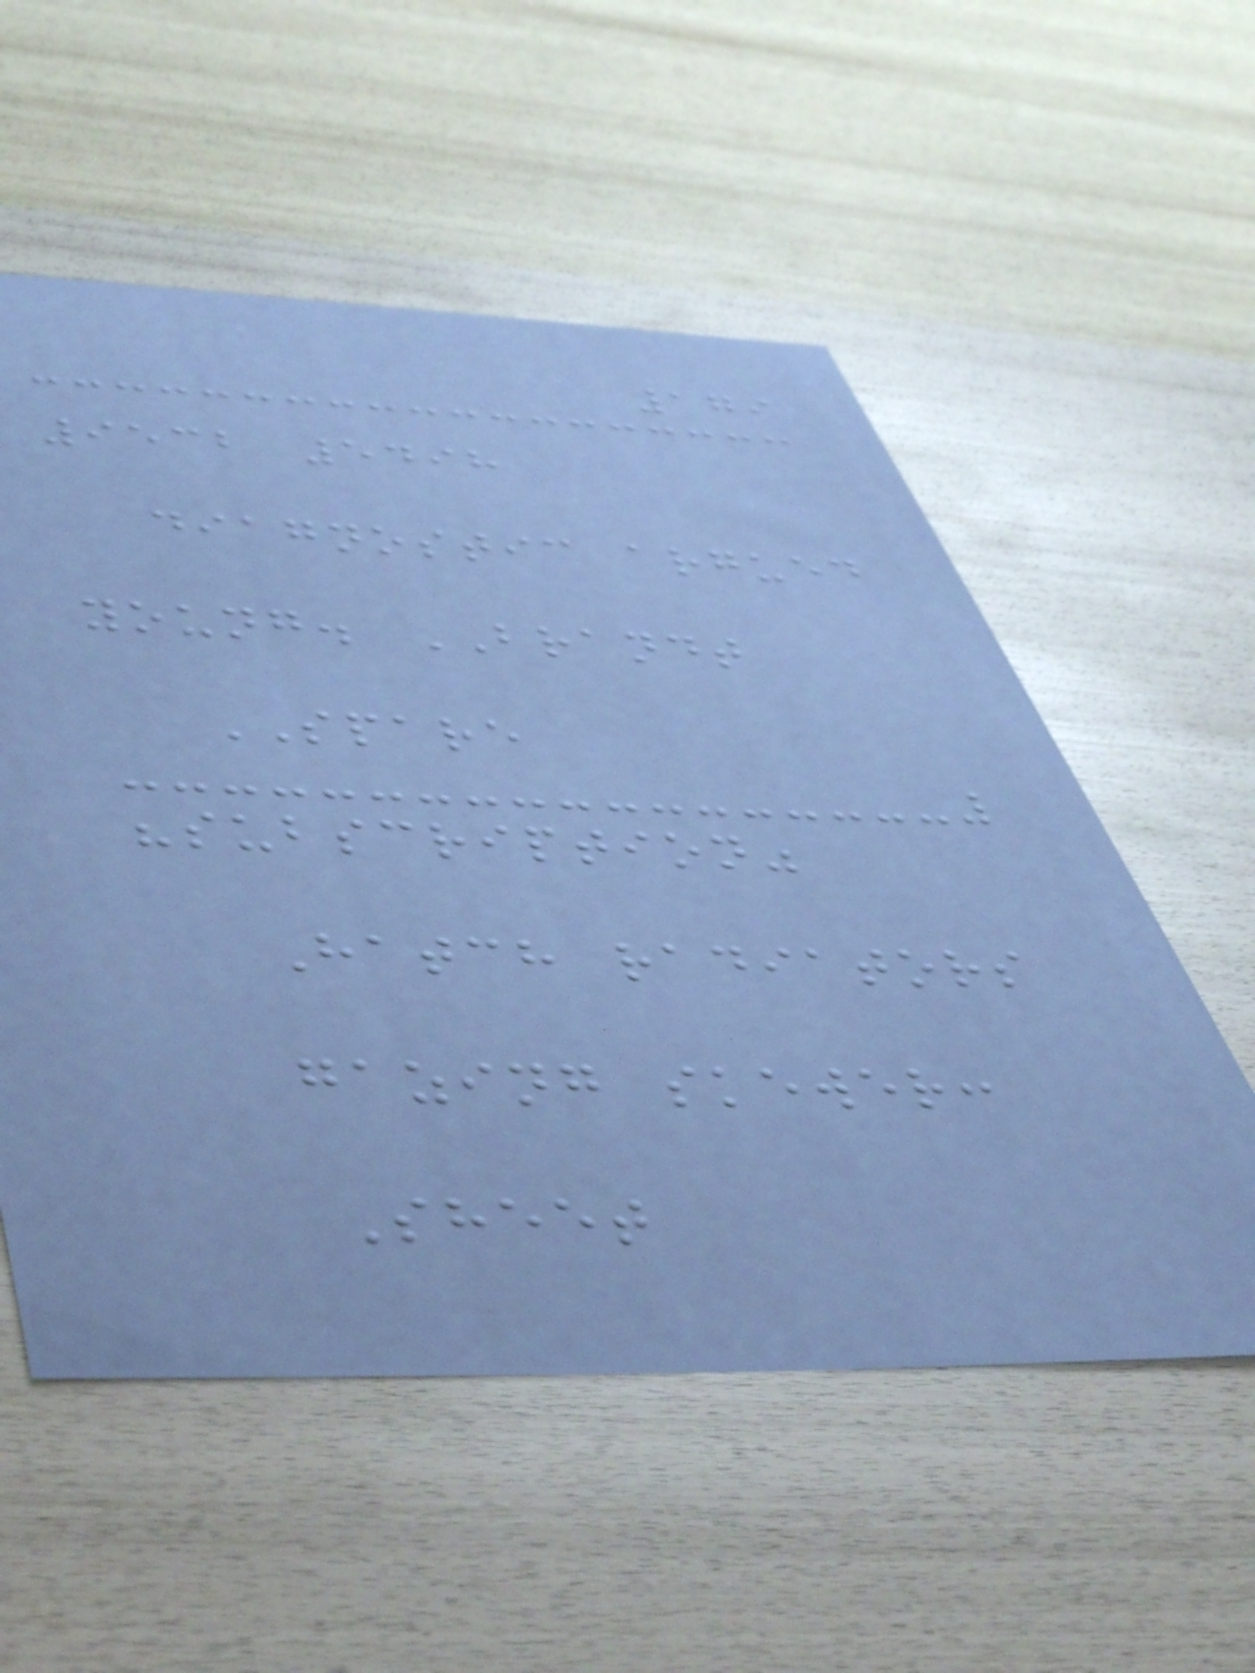179
9532 5498
diagnostic argued
young. BRANDT
SPARE
"subscription"
Hatch radiators
gazing skewer:
Sheet
